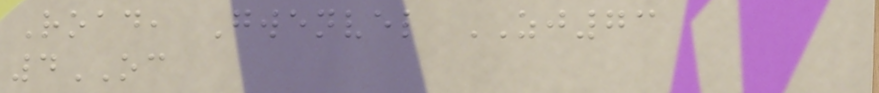Road, Gwenvel ZJ73
4OC
